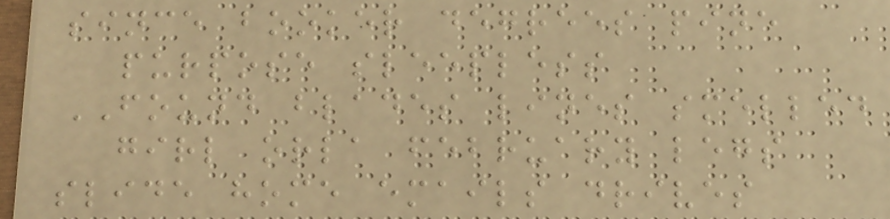since booker degrees pine
purpose sleepless
FOUND blades lines smelled
girl orla february legs
slide home emails drives
